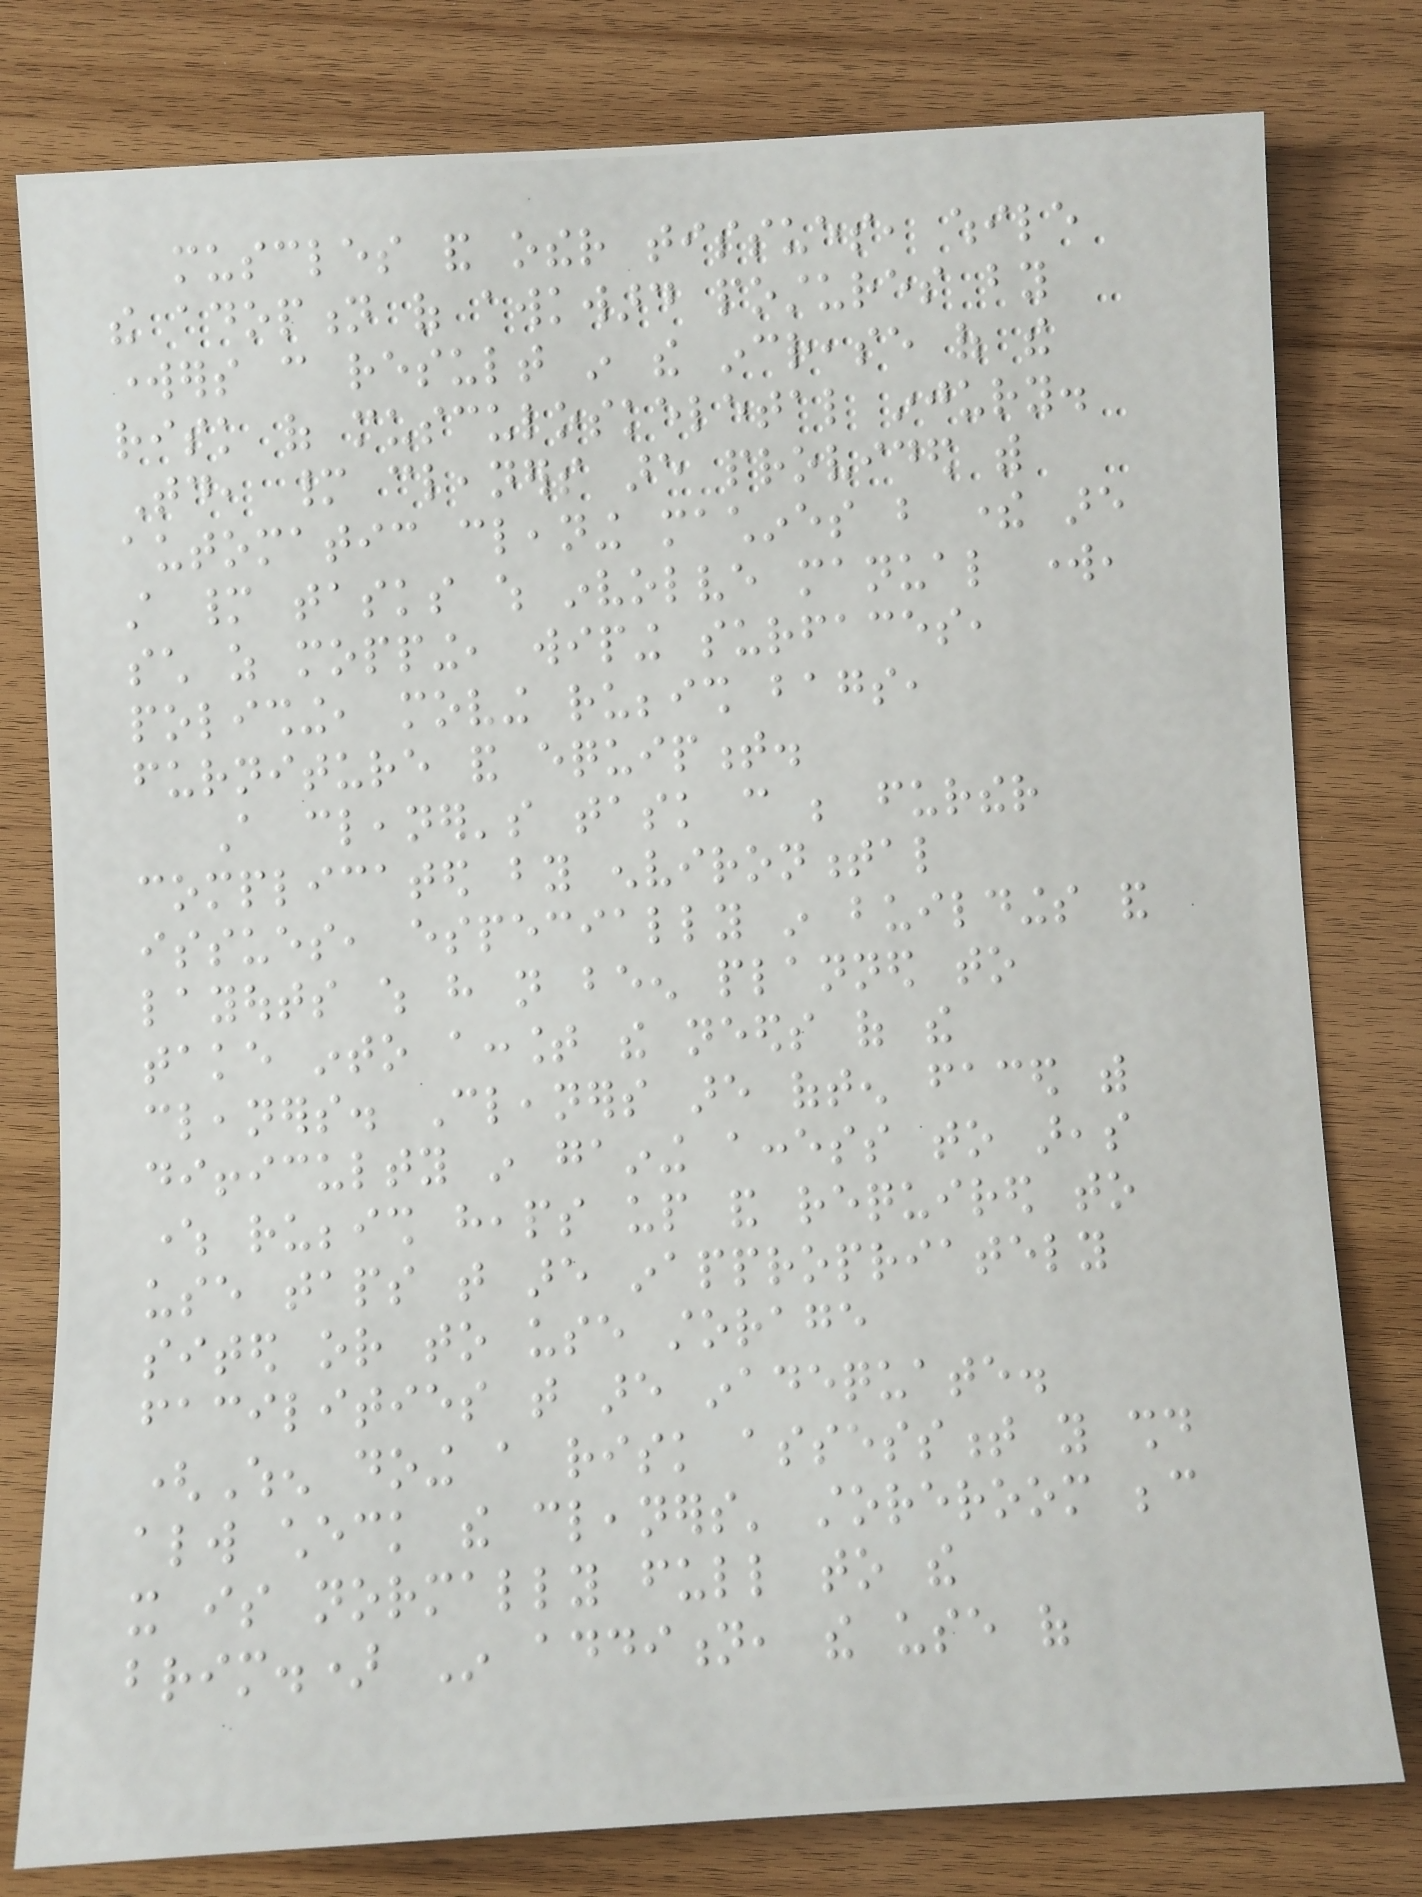muscles and other tissues, while
the adoption of awkward postures by
workers can result in the increase of the
risk of musculoskeletal injury.
Today, many cleaners are provided with
automatic cleaning machines but there are
still many tasks which involve manual work,
such as mopping, wiping surfaces,
polishing, moving rubbish bags,
furniture and equipment.
A cleaner's task can be further
complicated by environmental
issues, especially in buildings and
layouts which have not been planned to
take into account the needs of the
cleaners. Cleaners are often faced with
difficulty in gaining access to areas
where rubbish heaps up and required to
use taps that are inappropriately
sited or to use storage
facilities that are inadequate.
(When doing a risk assessment you should
always check the cleaners' storeroom because
it is normally full to the
brim.) In addition, the use of
